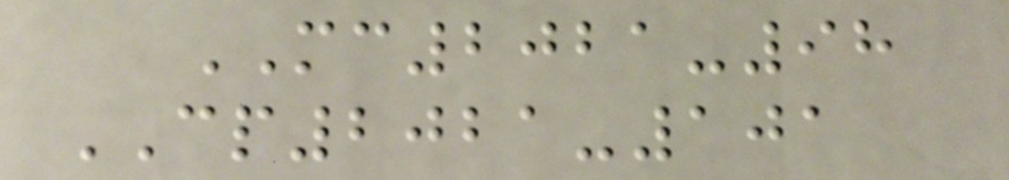MC2021-98
CP2021-101
